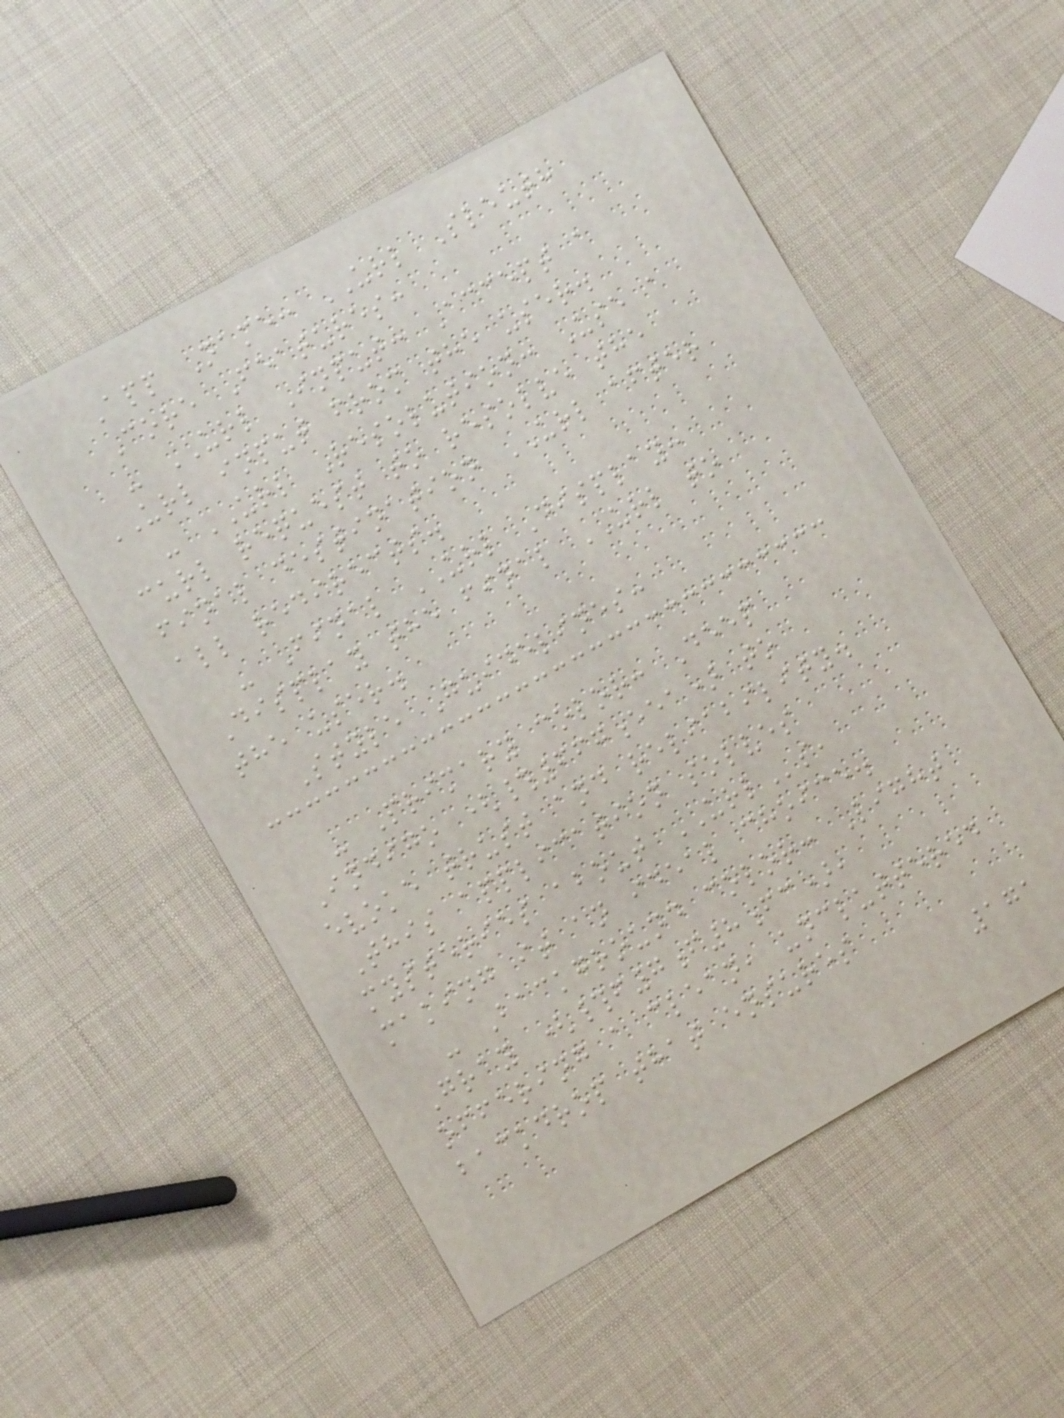App Name: URL Sleuth
Core Features:
- URL Input: Accept a
URL input from the user.
- URL Resolution: Use a
curl request to resolve the
final destination URL after
all redirects.
- Final URL Display:
Display the final URL to
the user.
Style Guidelines:
- Primary color: Deep
Indigo (#667eea) to
evoke trust and reliability.
This application solves
mysteries about URLs,
making it an ideal choice.
- Background color: Light
Gray (#f7f8fc),
offering a clean, uncluttered
backdrop that ensures
171
